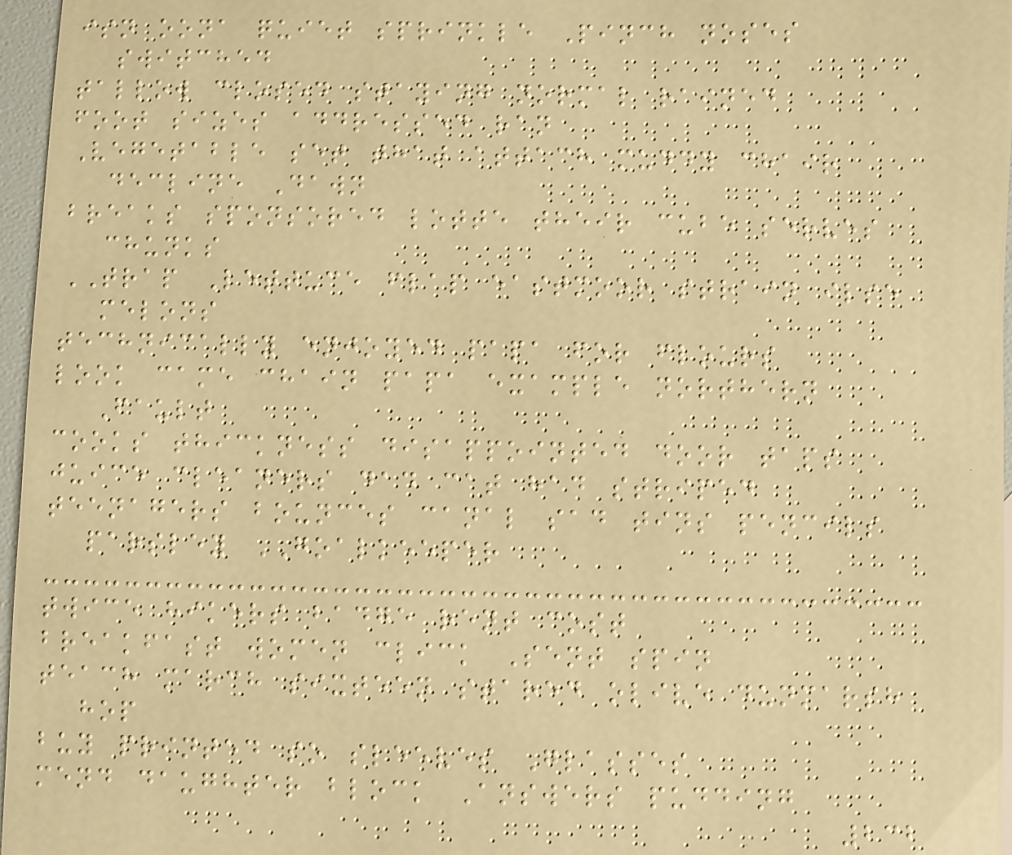isn oona quiet sprinkle Pinch noses
switched
tallow closed staying normal rained
foot sizes addressed ran
Vegetable set that attach muddy chair
decline Dawn
breaks sponsored lotte their cube serves
chunks
TRAP Lettuce flap eastmoor strain ilse
melons
technically enjoyed papa for flours
look came chain papa example northern
Fault
cooks thickness disappointed door taps
juice cleaners dad cat had striped
teenagers bounces canal sad tins pencils
parsley GOALKEEPER
twice hikers badge rent cost
breakfast women click Sent spin
teach march sixteen stared olive dunmarsh
hop
buy printed so sleeves Glasses
mend daughter block Answers pudding
232
